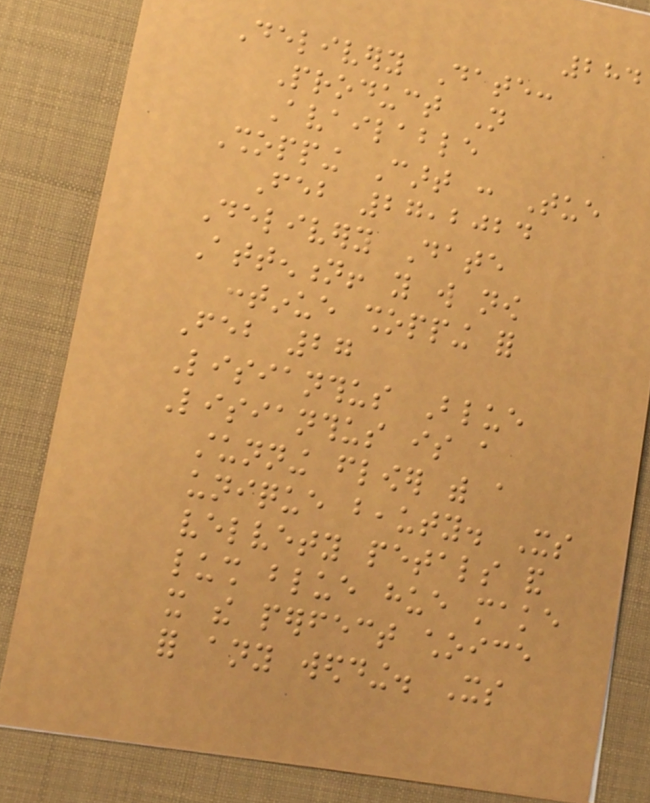284
Delivery Date:
Product Not
Available
Shopping Cart : Tue
Feb 27,2024
Delivery Date
Attention! you will now
continue shopping for
Feb 27
Lisianthus Blue
Lisianthus is a
stunning flower with a
unique beauty. Its
velvety petals and
lush blue hue make
it the perfect choice
for any wedding. Its
